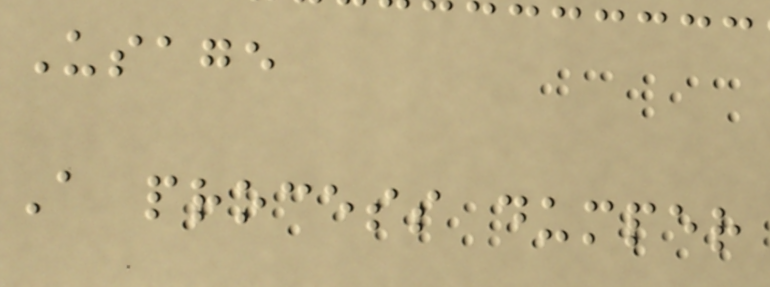Usage
A process dumper
